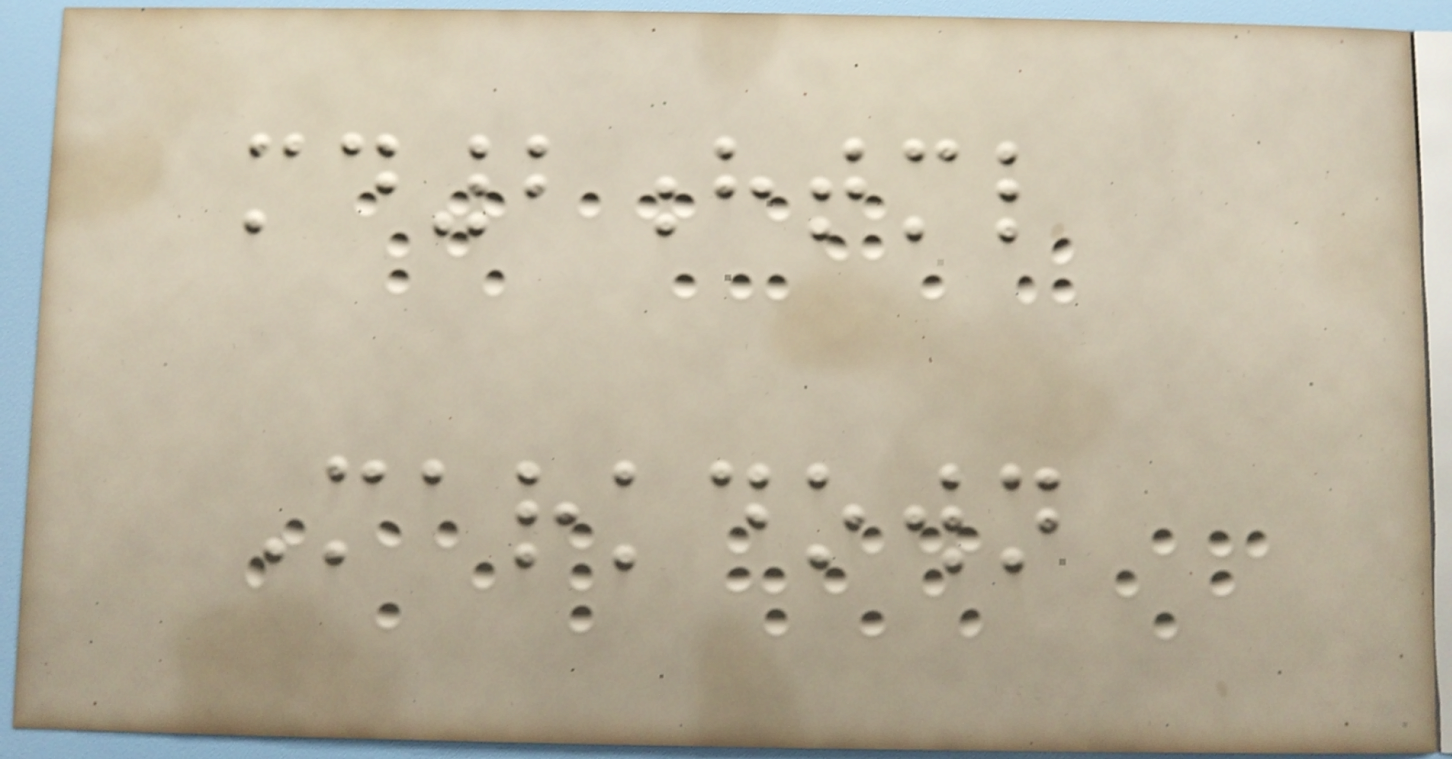md2html
Markdown
